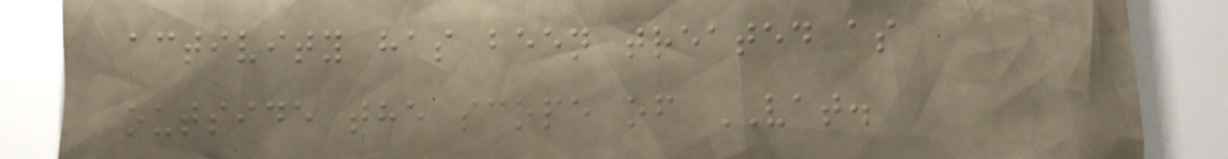activity has been treated as
outside the scope of VAT.
